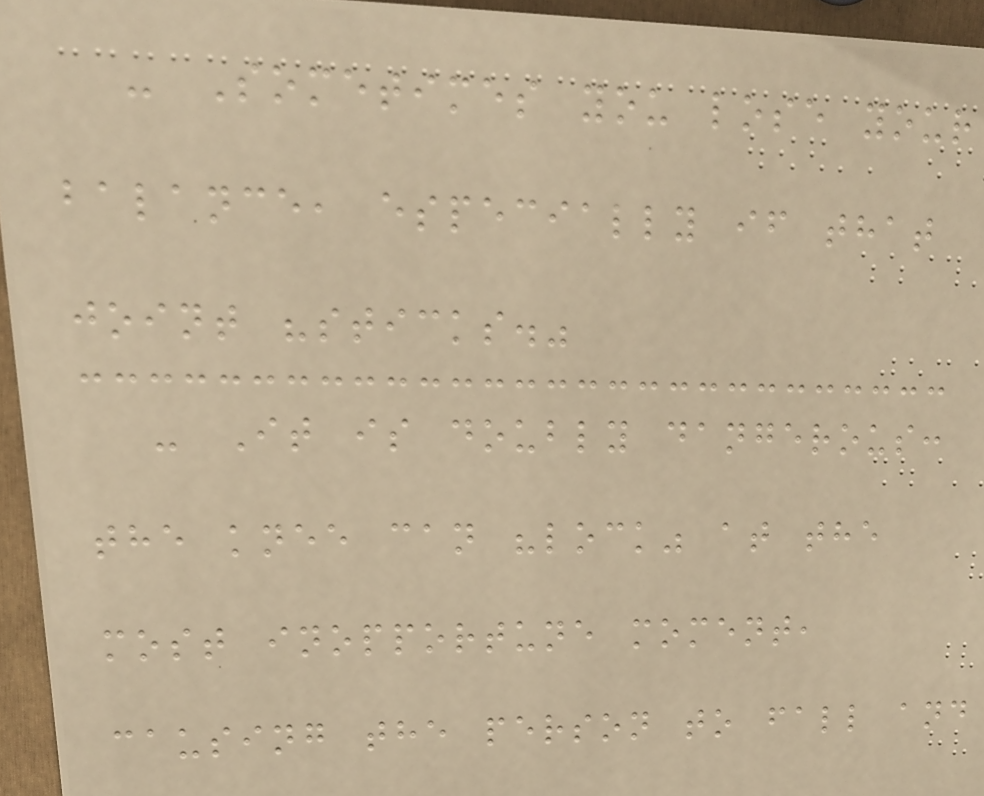- Sometimes you lose your
balance, especially if that
joint "sticks."
- It is doubly dangerous:
the knee can "lock" at the
most inopportune moment,
causing the person to fall and
